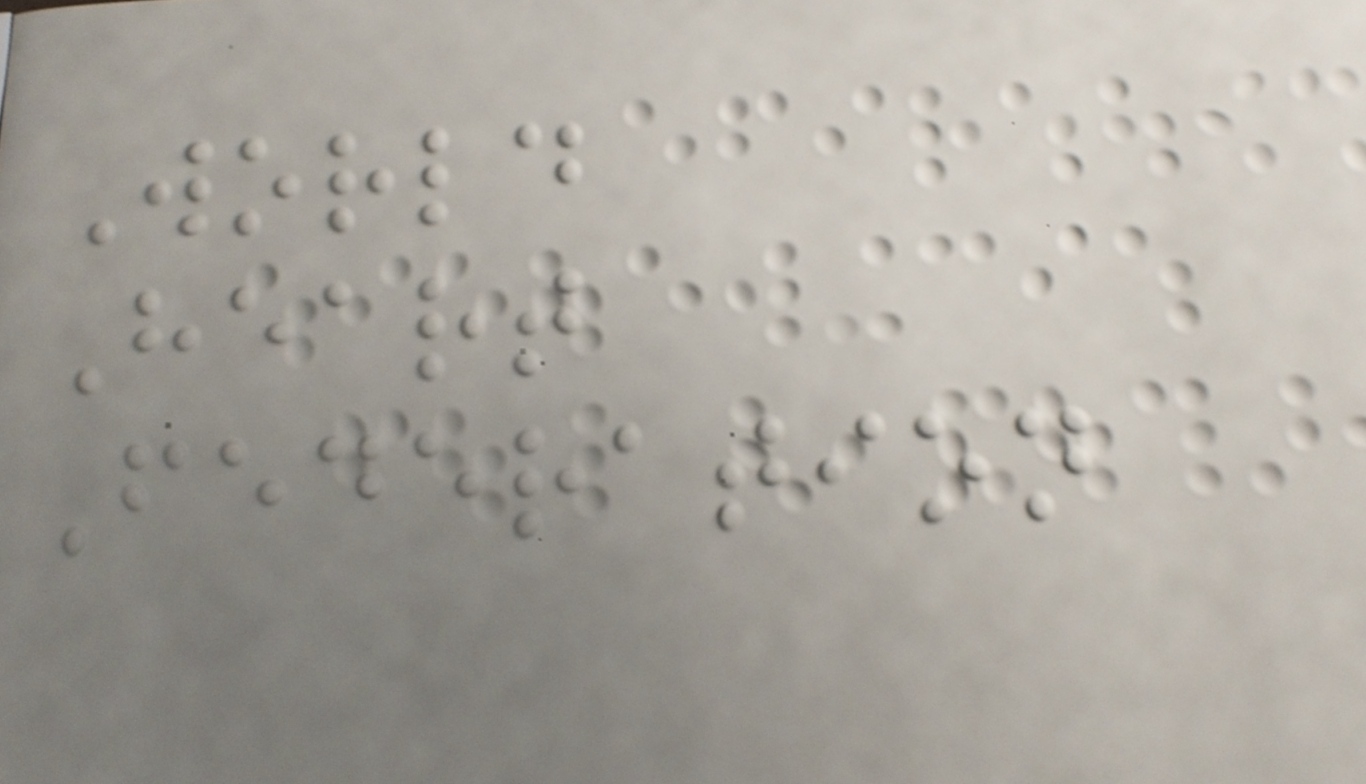World
Heart
Federation
